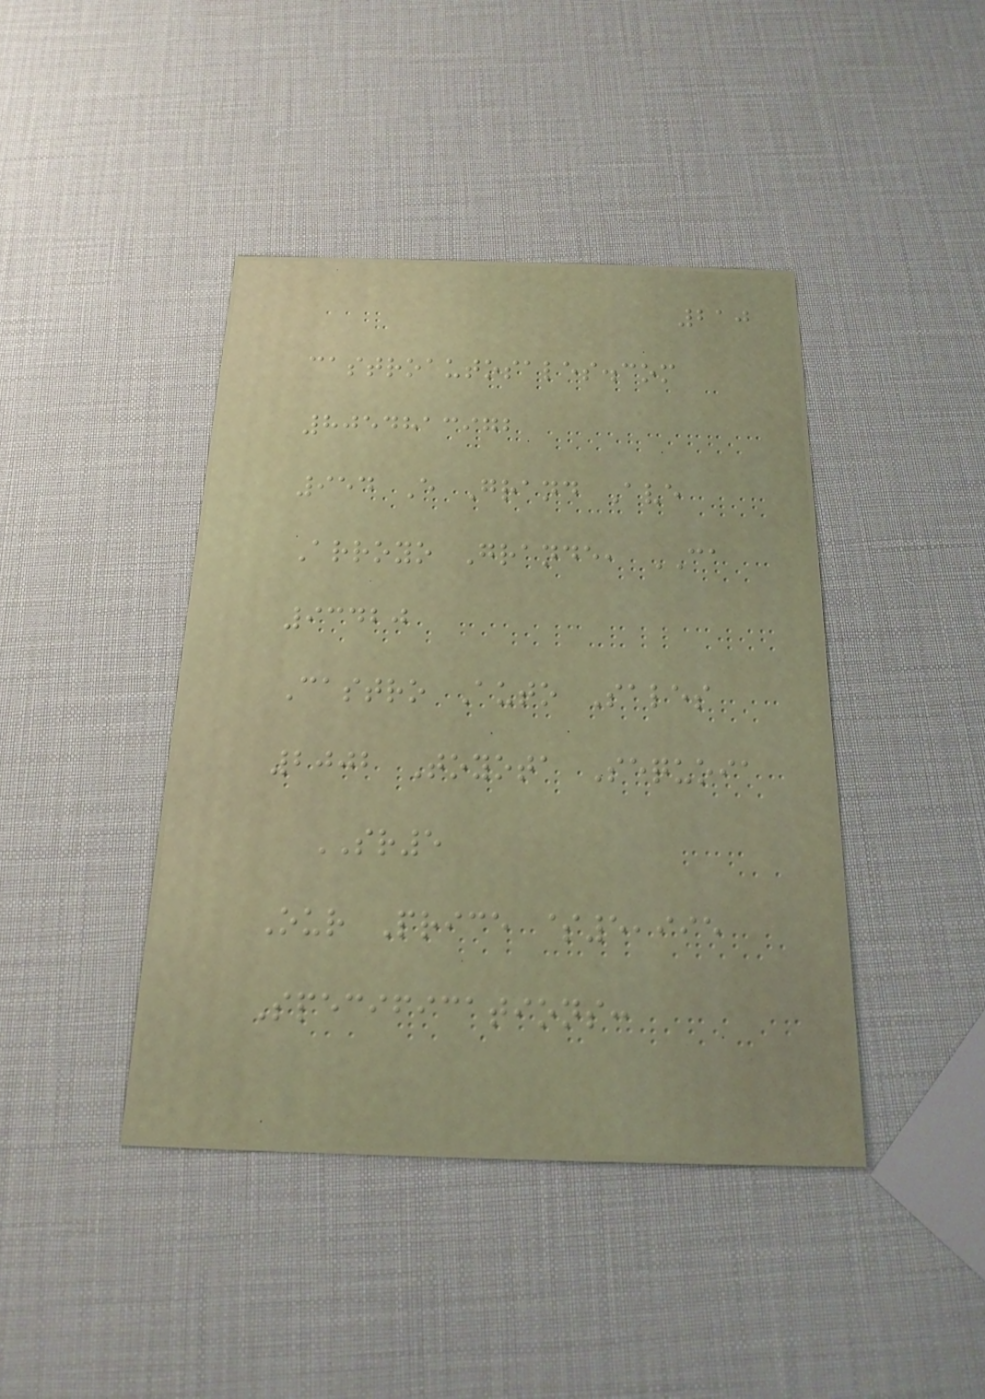210
castroautosales.com
8054813972
954 E Grand Ave
Arroyo Grande, CA
93420
Castro Auto Sales
2002 Toyota Sequoia
SR5
Our Price $5,995
Specifications:
